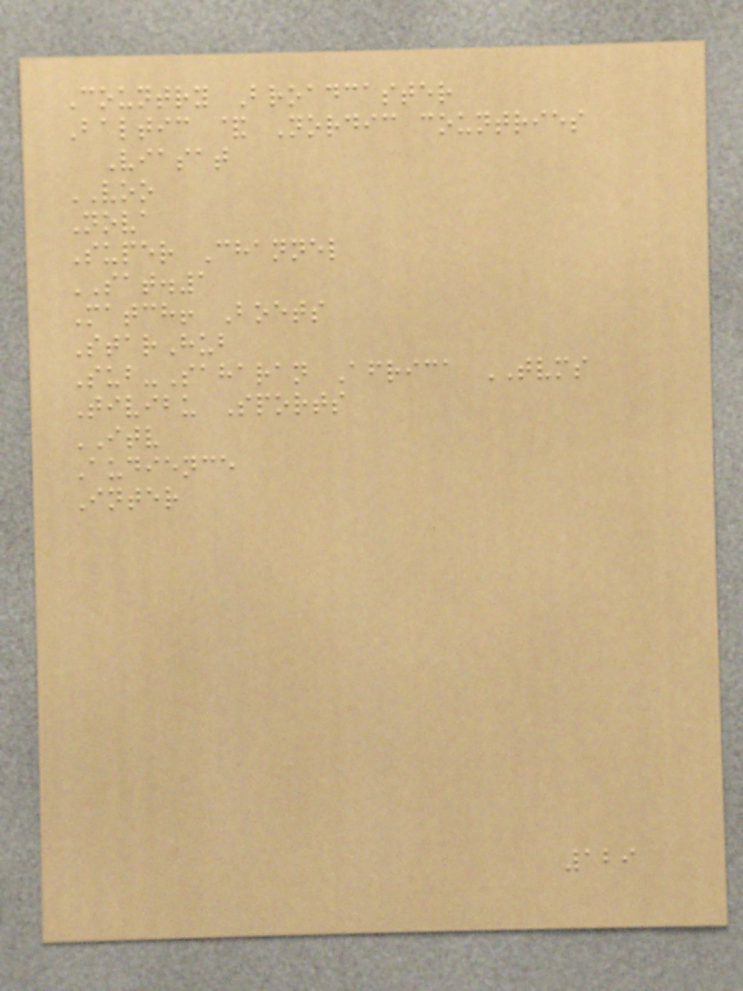Country Broadcaster
Baltic & Nordic countries
Viasat
VOO
Nova
Super Channel
SAT.1
Match! Boets
StarHub
Sub-Saharan Africa TVMS
Tivibu Sports
ITV
Audience
Inter
129
